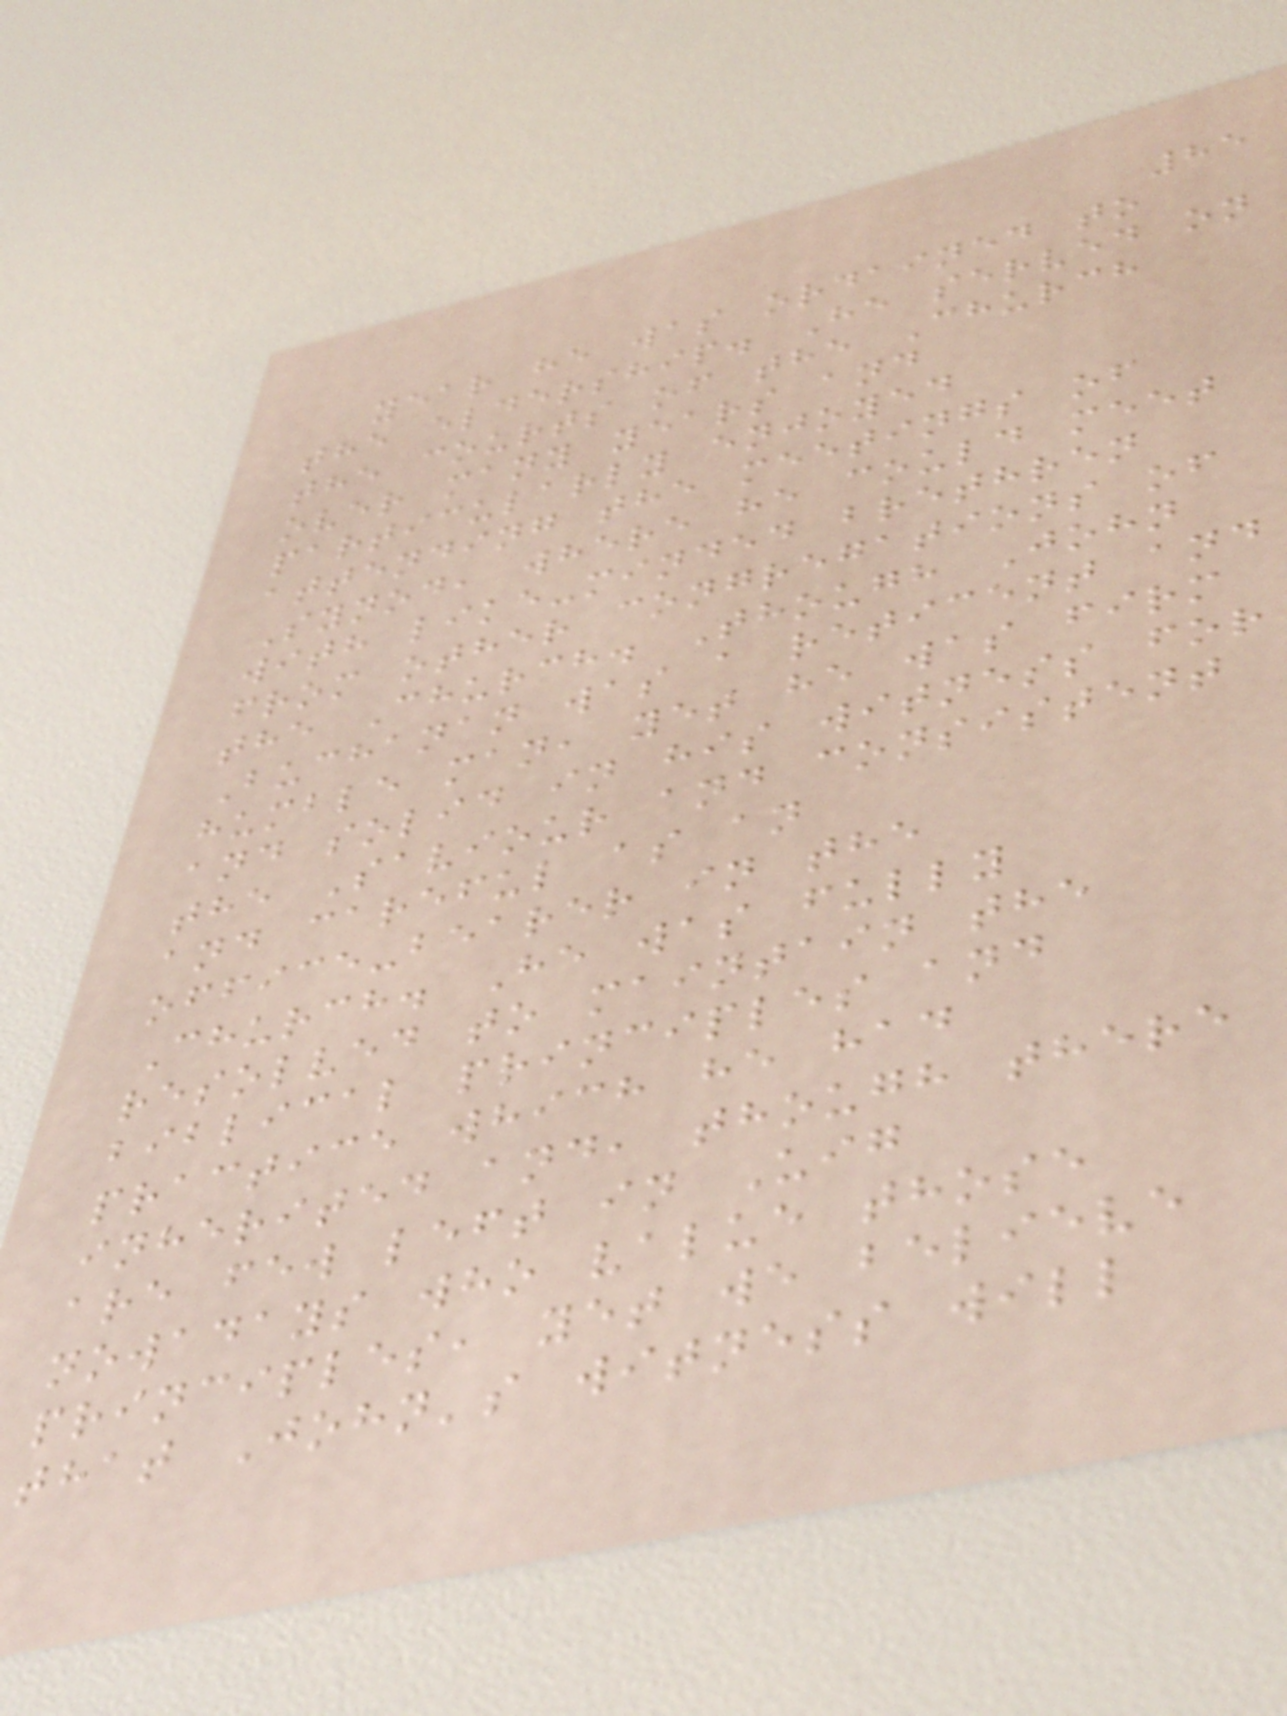85
year he was ordained to
the eldership. He served on
the courts of the Church
over many years and
particularly enjoyed
attending the meetings of
Synod, where he could meet
with like-minded brethren
from other congregations of
the Church. Though John
Buchanan was a reticent and
humble man, yet he was firm
and solid in his witness for
the Saviour and consistent
and careful as an
office-bearer in the
Church. He was fully
resolved to maintain the
biblical principles and
practice which he had
inherited and, though there
are few left in Uig
nowadays who value those
principles, yet we believe
that John's witness will
